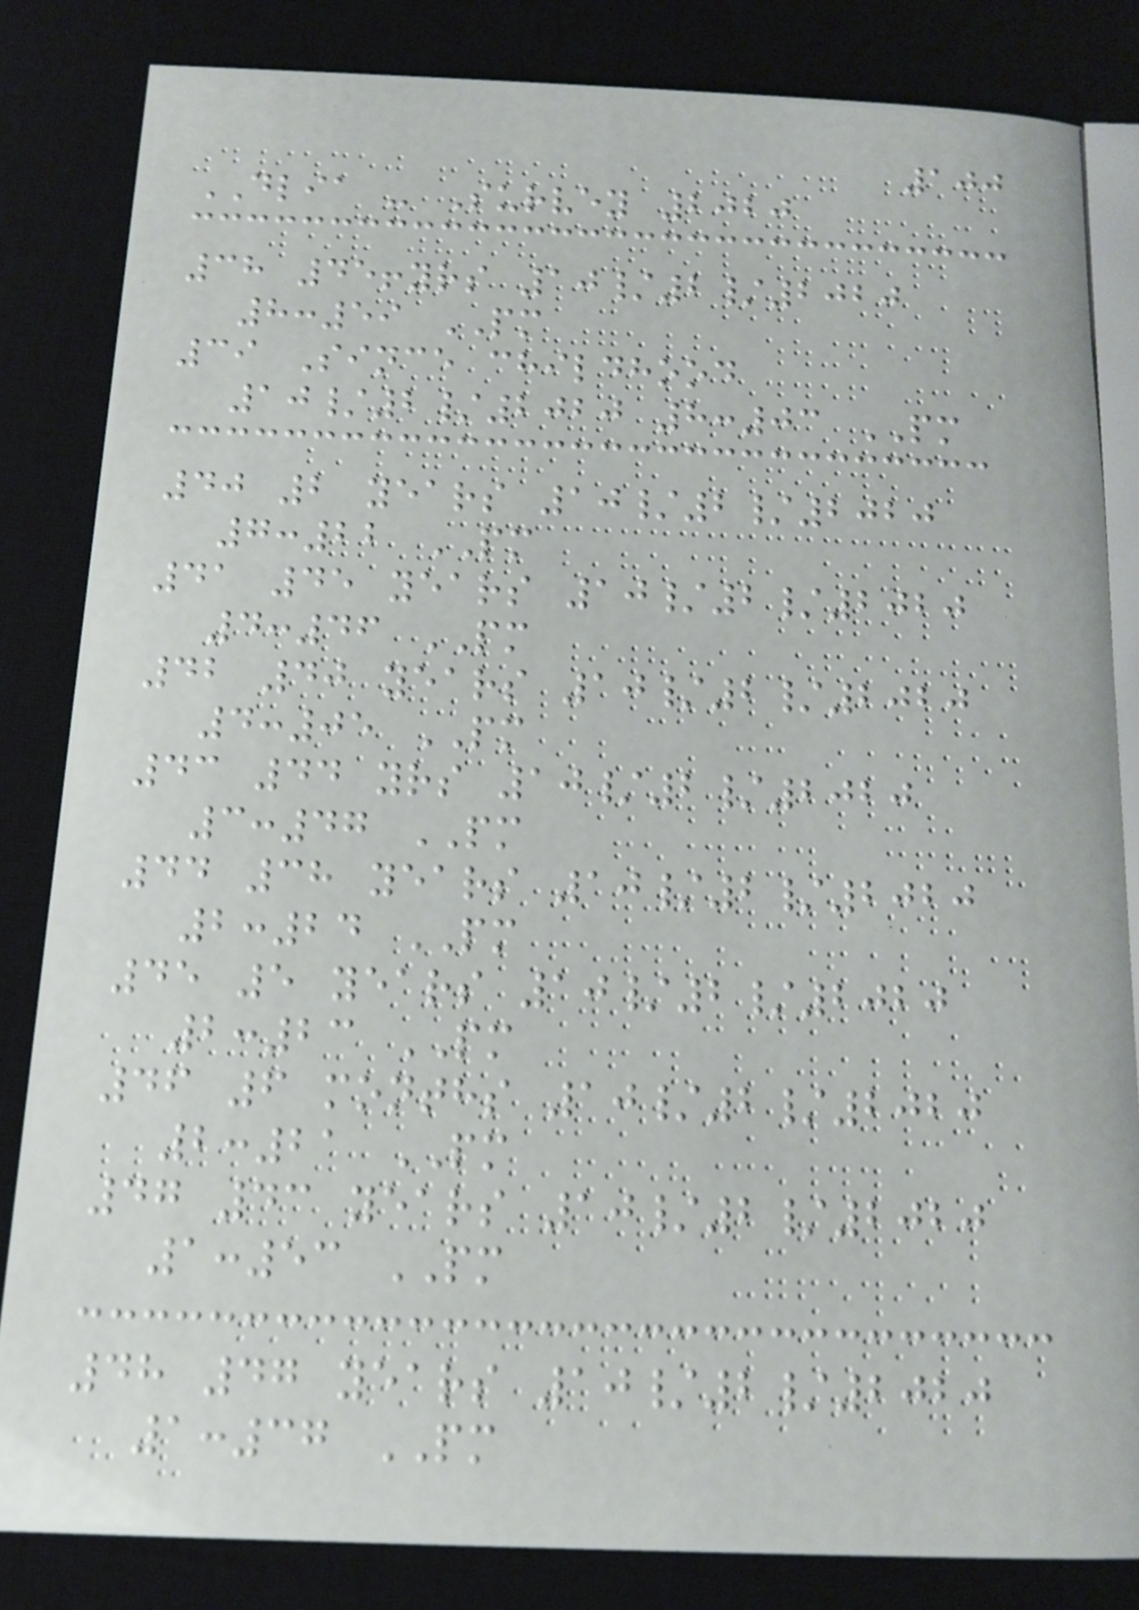100
DLIA - Survey 2020
38 45!yrs 10/2/2020
8:59 PM
39 Since childhood
10/2/2020 8:03 PM
40 2 years 10/2/2020
7:22 PM
41 45 years 10/2/2020
4:46 PM
42 40 years 10/2/2020
4:05 PM
43 44 yrs 10/2/2020
3:47 PM
44 38 years 10/2/2020
2:24 PM
45 5 years 10/2/2020
2:23 PM
46 6 months 10/2/2020
2:21 PM
47 43 years 10/2/2020
1:53 PM
48 47 years 10/2/2020
1:37 PM
